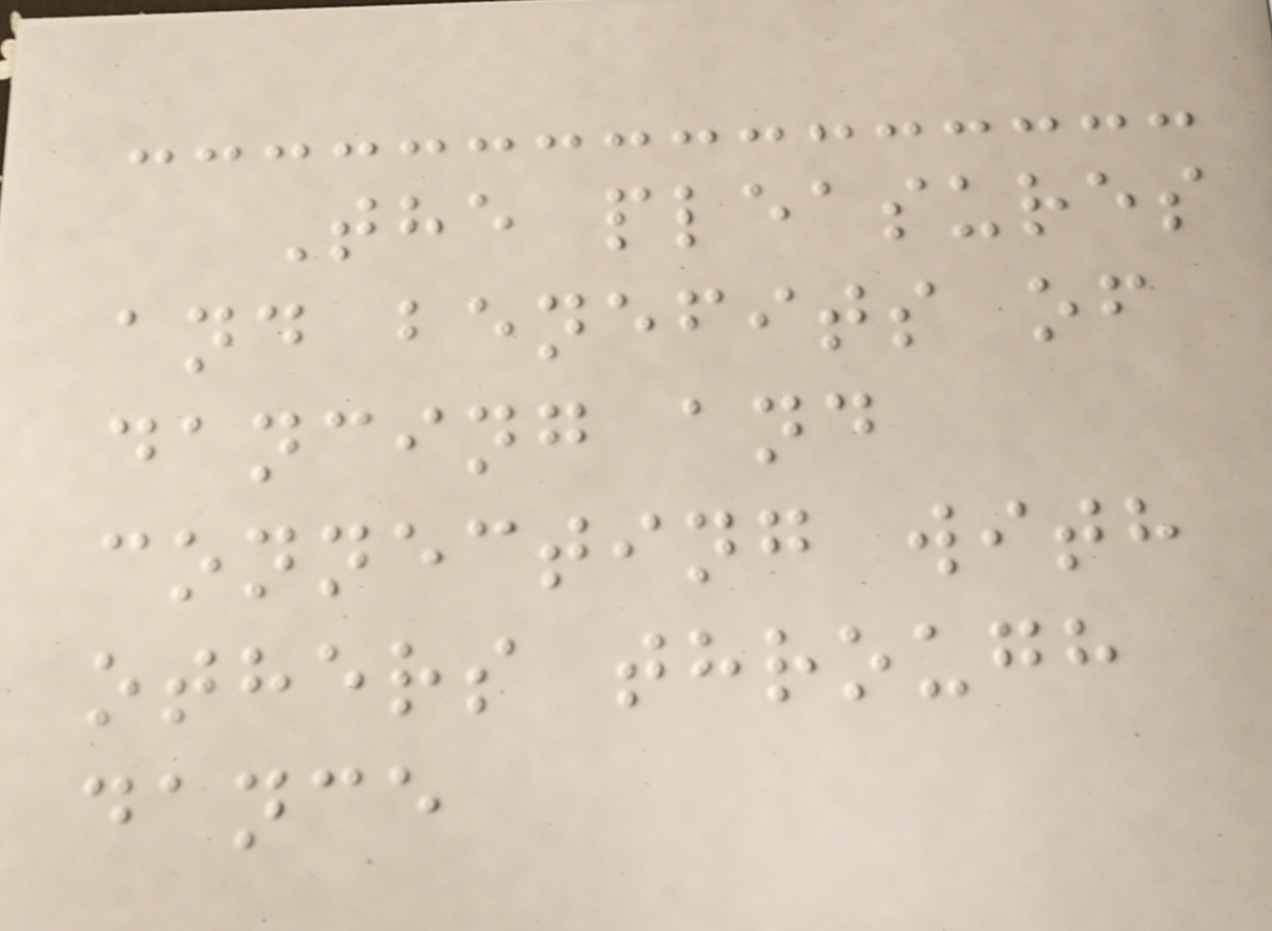The pleasures
and benefits of
dancing and
connecting with
others through
dance
